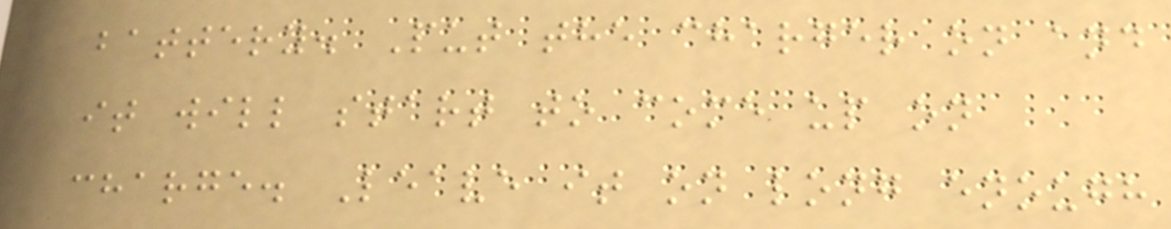battery. Put the charger on and
it will start to come up on
charge. Leave it on long enough
